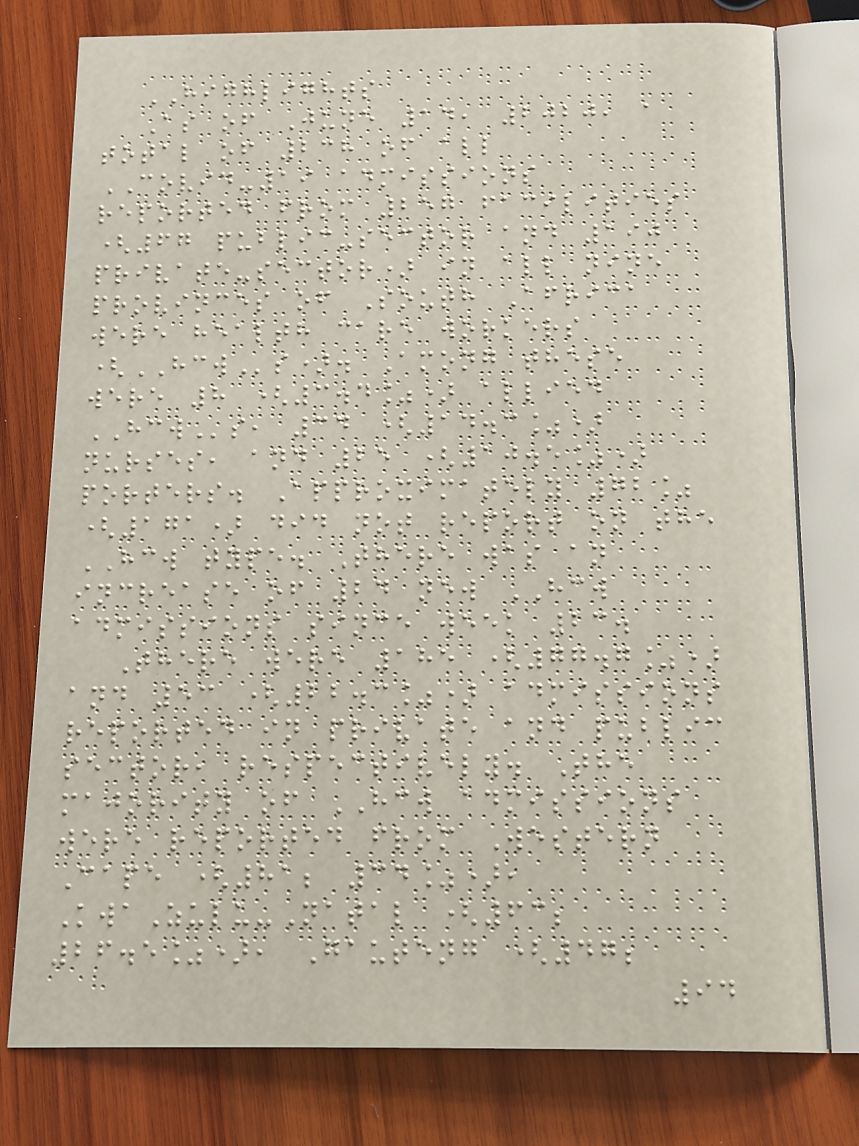HIGHLIGHTS
As of June 14, 2020, a
total of 238 of all
COVID-19 admissions
reported from 257 facilities
(67 public-sector and 190
private-sector) in all nine
provinces of South Africa
were health care workers
(HCWs). Among these
were 8 (3.4%) allied
HCWs, 34 (14.3%)
nurses, and 25 (10.5%)
porters. Approximately 72%
(171) did not report on the
HCW type. There was an
increase of 24 new HCW
admissions since week 23.
There were 185 (77.7%)
and 53 (22.3%) admissions
reported in private and public
sector, respectively. The
majority of HCW admissions
were reported from Western
Cape (81; 34%),
KwaZulu-Natal (63;
26.5%), Gauteng (47;
94
